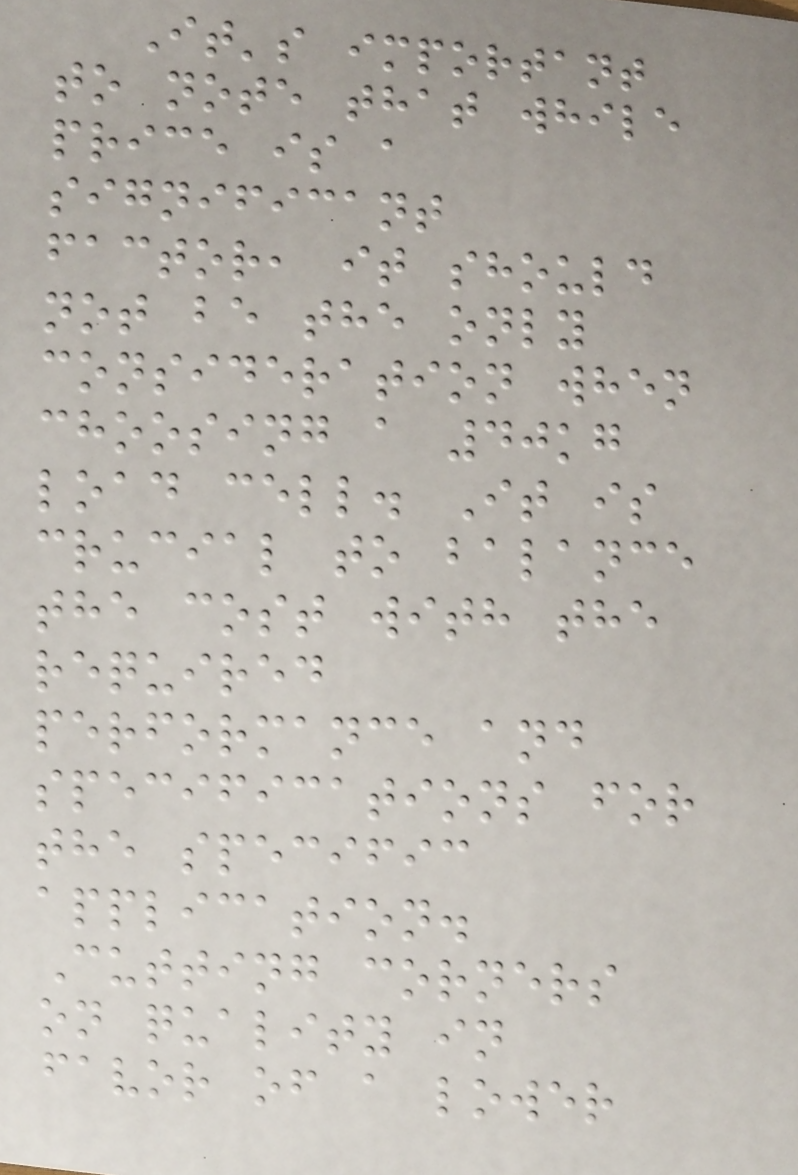It's important
to note that while
price is a
significant
factor, it should
not be the only
consideration when
choosing a 40kg
load cell. It is
crucial to balance
the cost with the
required
performance and
specifications for
the specific
application.
Cutting corners
on quality in
favor of a lower
